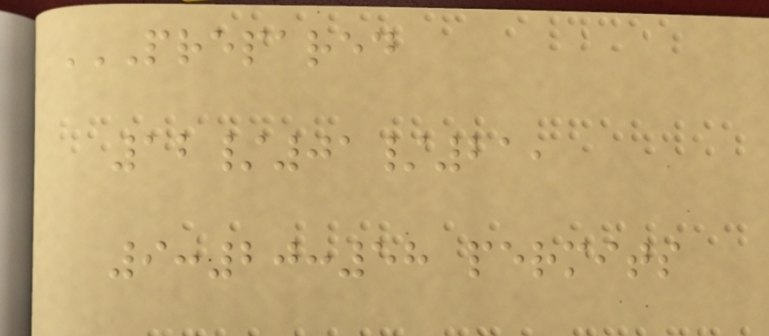PREPARED
12/01/21,
9:20:58 PERMITS
